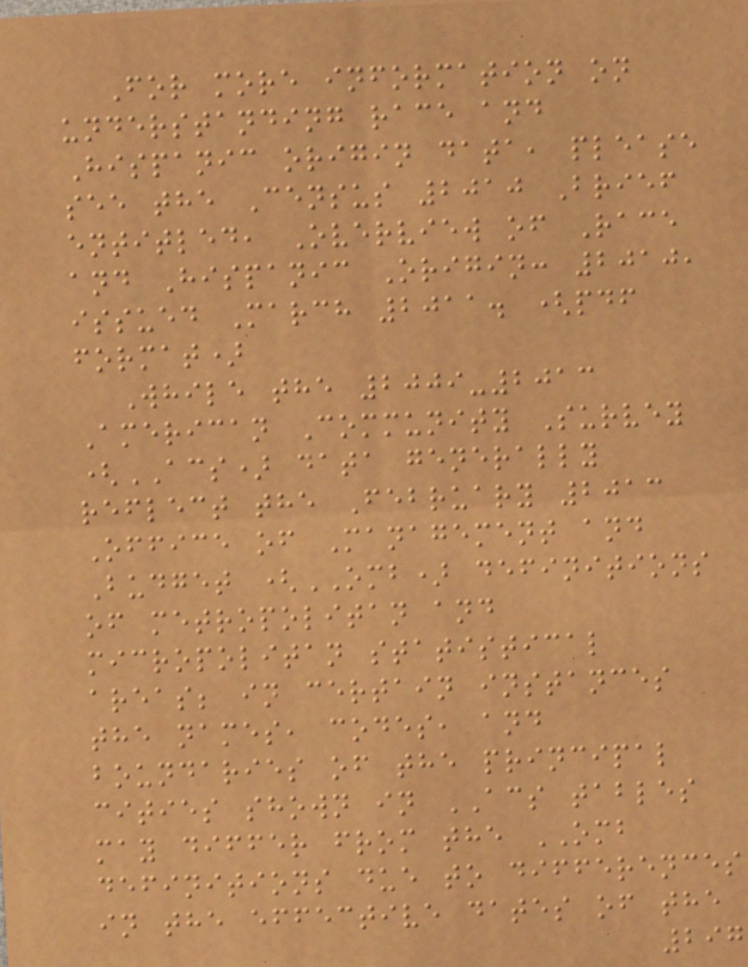For more information on
understanding race and
Hispanic origin data, please
see the Census 2010 Brief
entitled, Overview of Race
and Hispanic Origin: 2010,
issued March 2011. (pdf
format)
While the 2009-2013
American Community Survey
(ACS) data generally
reflect the February 2013
Office of Management and
Budget (OMB) definitions
of metropolitan and
micropolitan statistical
areas; in certain instances
the names, codes, and
boundaries of the principal
cities shown in ACS tables
may differ from the OMB
definitions due to differences
in the effective dates of the
297
